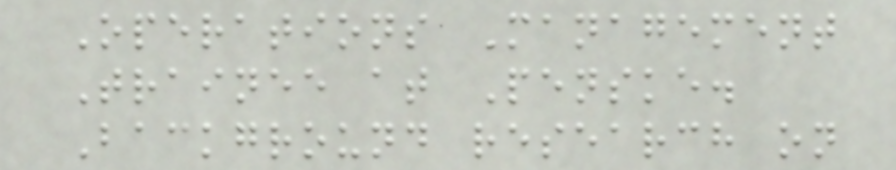Operations Management
Trainee at Penske.
Background research on
